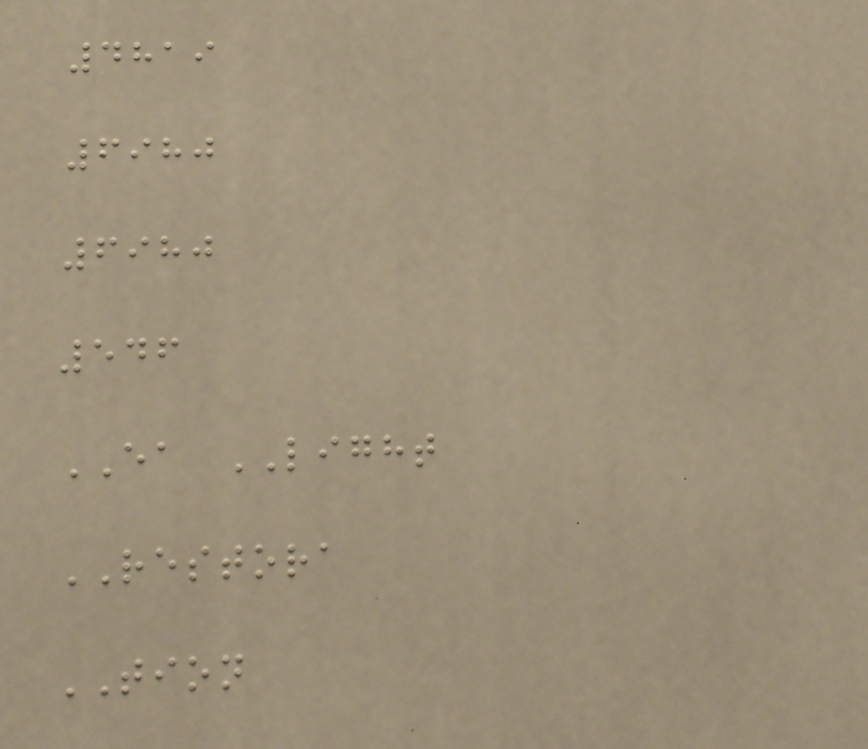4819
6980
6980
546
EA LIGHT
RESTORA
TION
